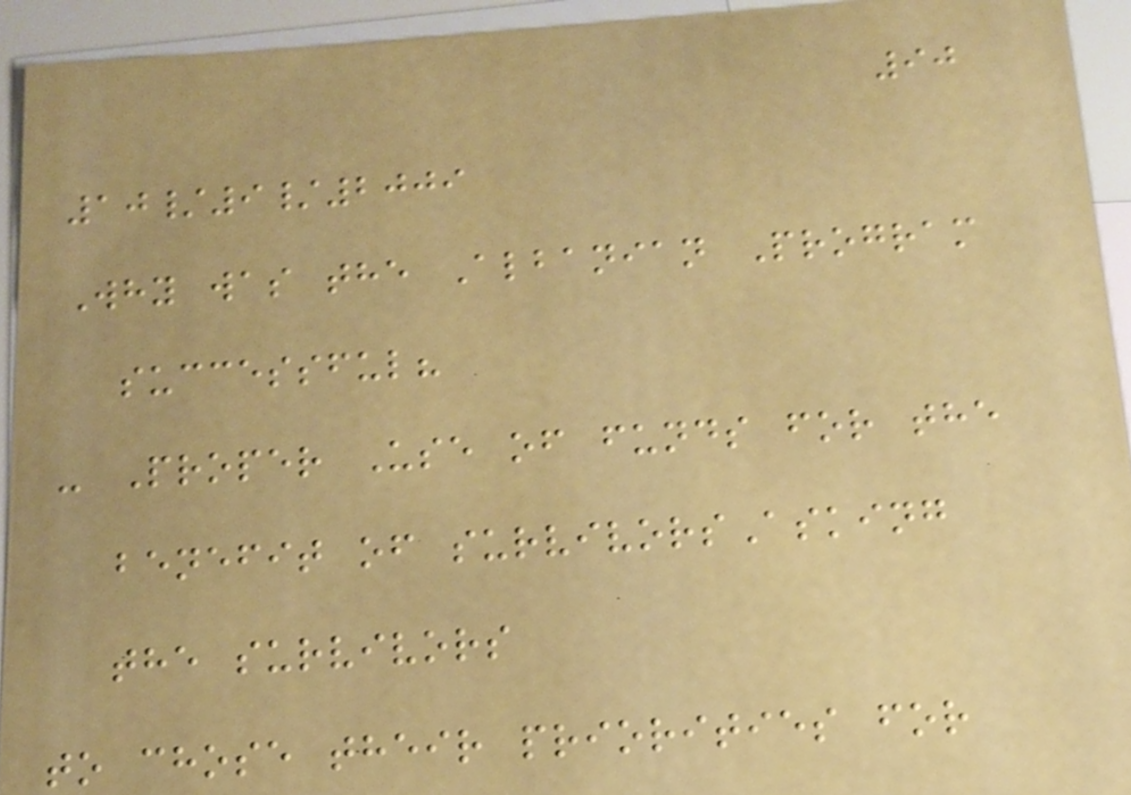90
10/9/2009
Why was the Albanian Program
successful?
- Proper Use of funds for the
benefit of survivorsAsking
the survivors
to chose their priorities for
